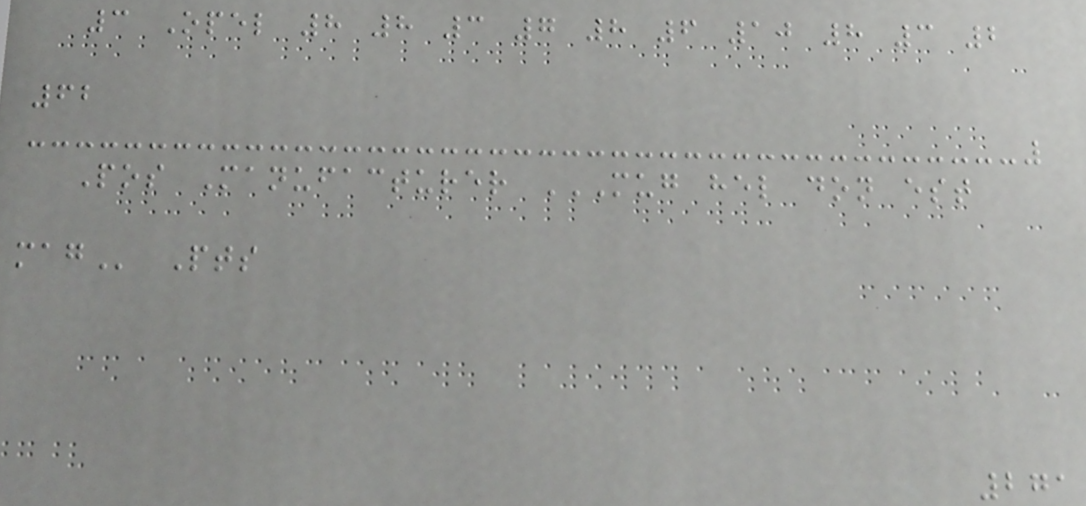3 Opel 8 8 3 7 8 6 10 8 3 2
62
Pos Manufacturer MUG HEL DON EST
MAG Pts
271
